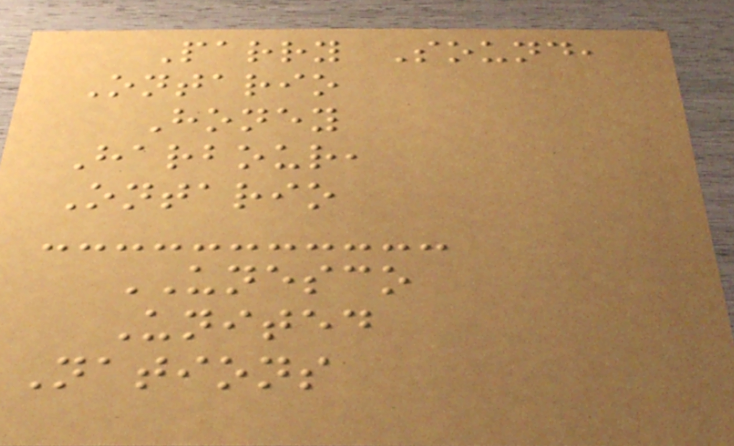Parry Sound,
Ontario
Honey
Harbour,
Ontario
UNESCO
United
Nations
